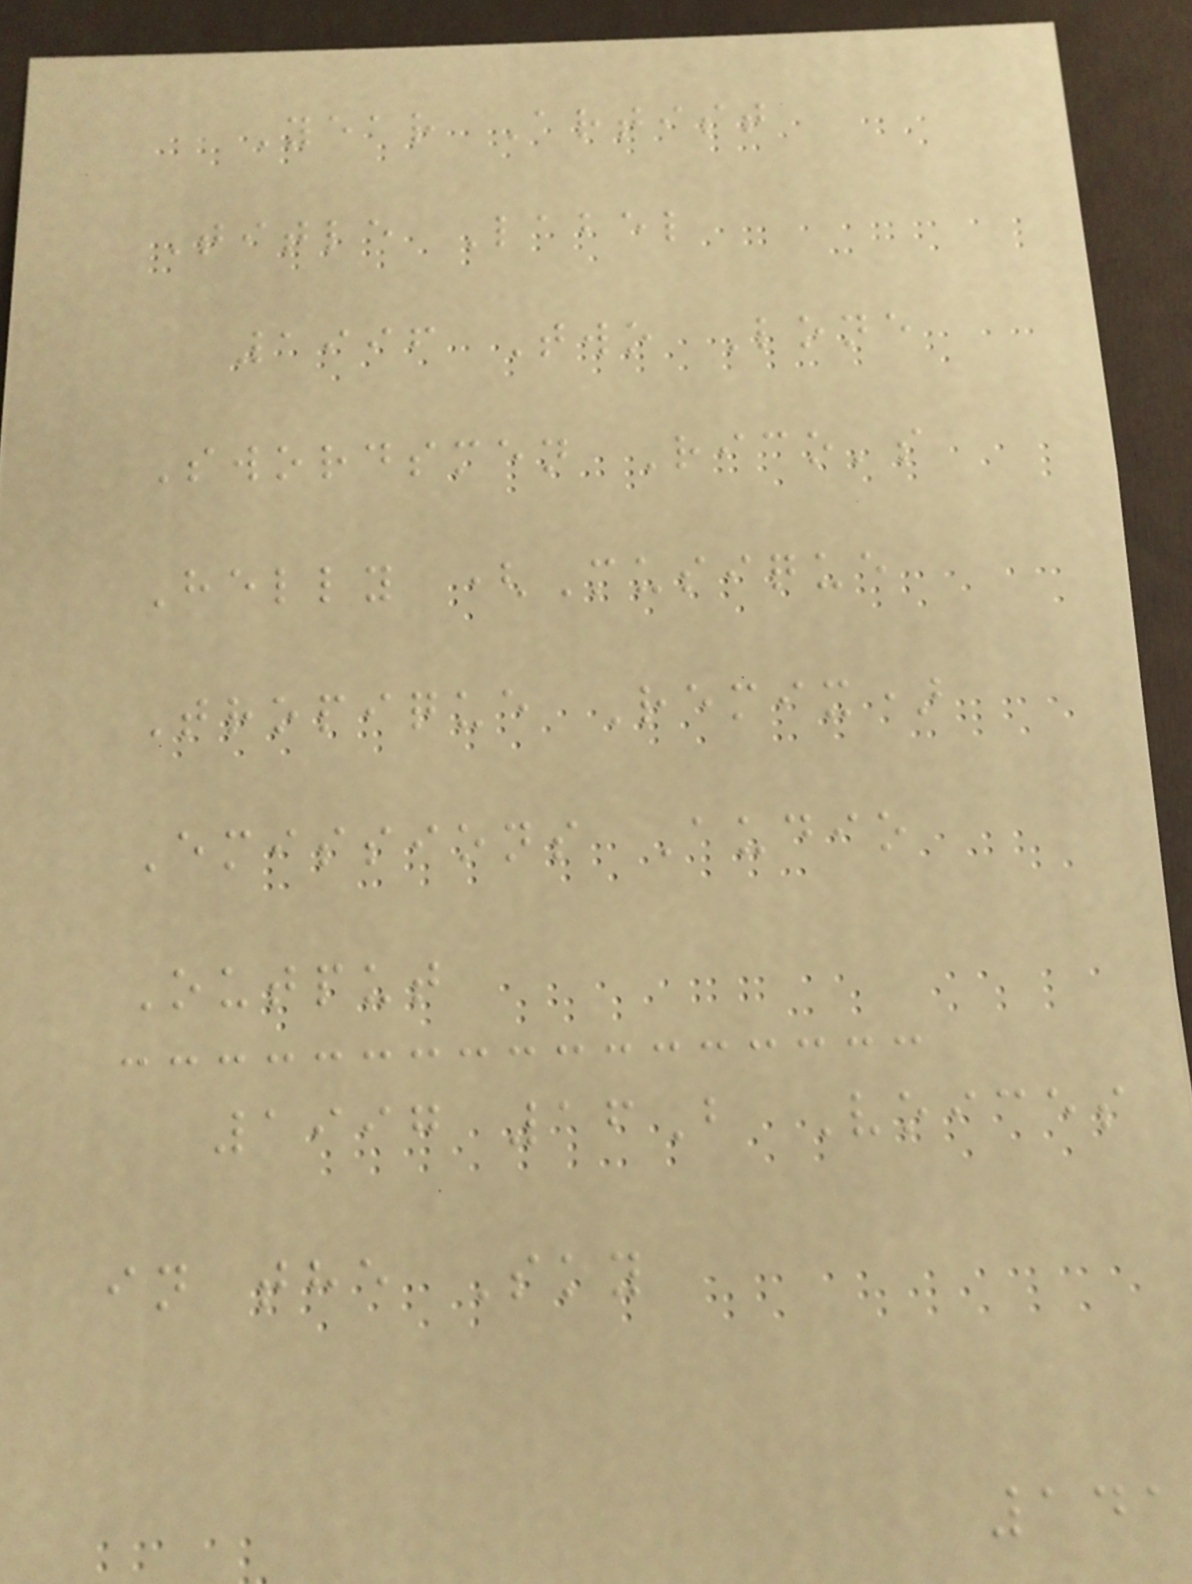Year Artist
Title Label
1996 Two Lone
Swordsmen Rico's
Helly (Musique
Tropique Remix)
Emissions Audio
Output
1997 16B Voices
in the Sky
141
